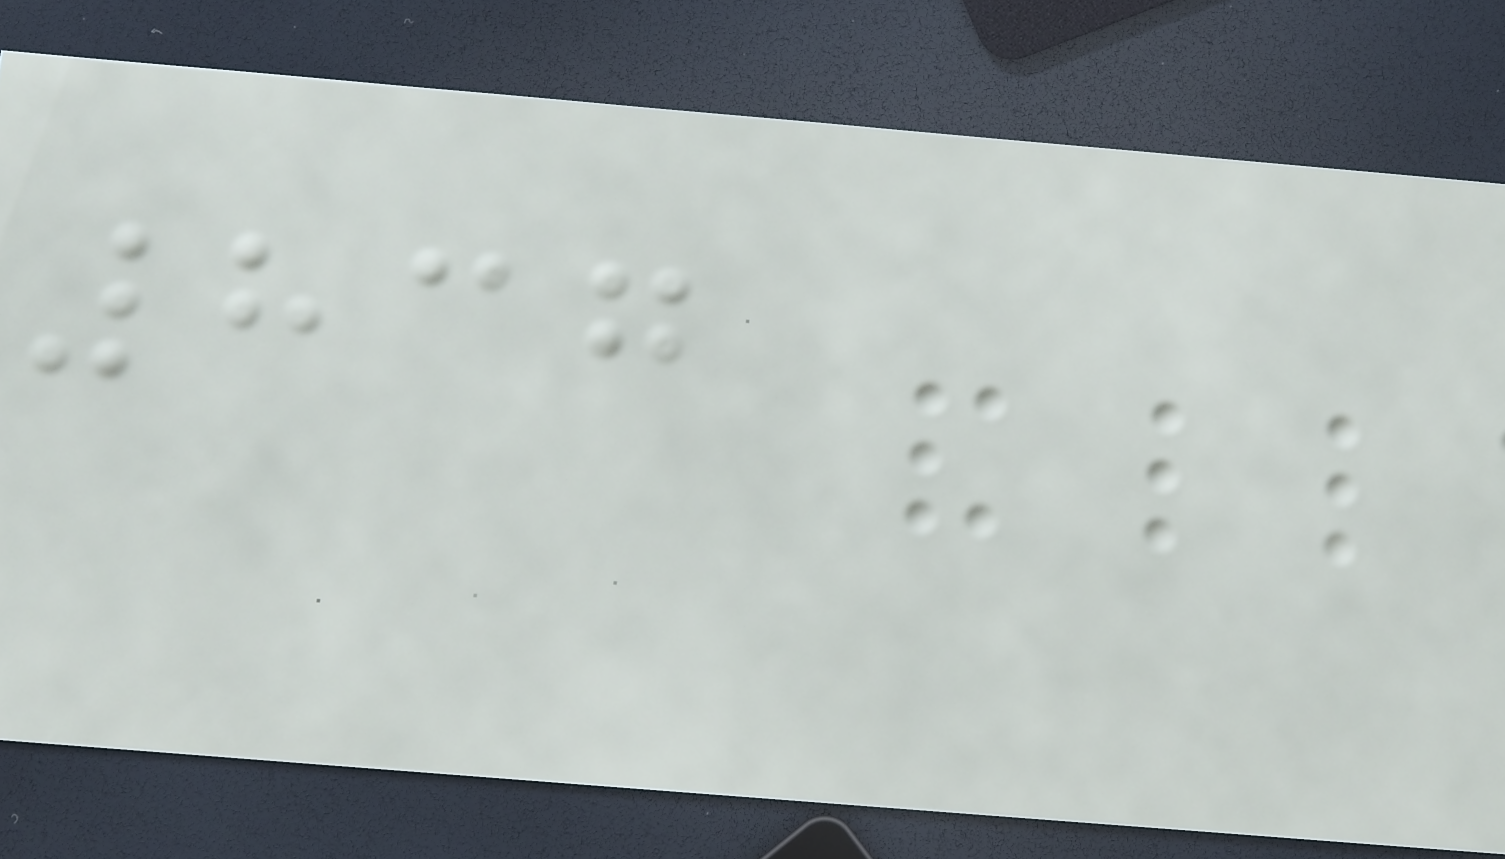837
